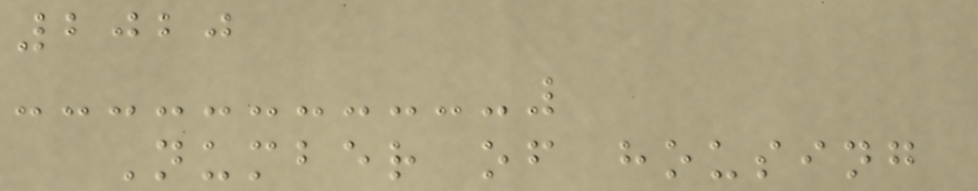2020
Number of housing
